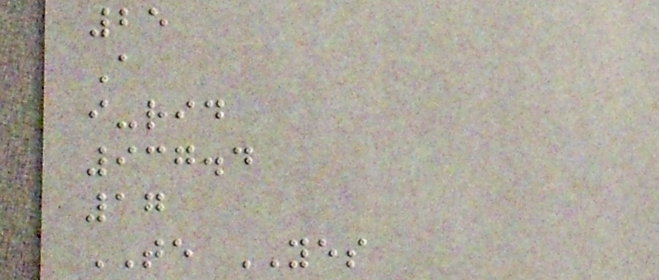25
A
i-rid
937.4
17
TE YES
